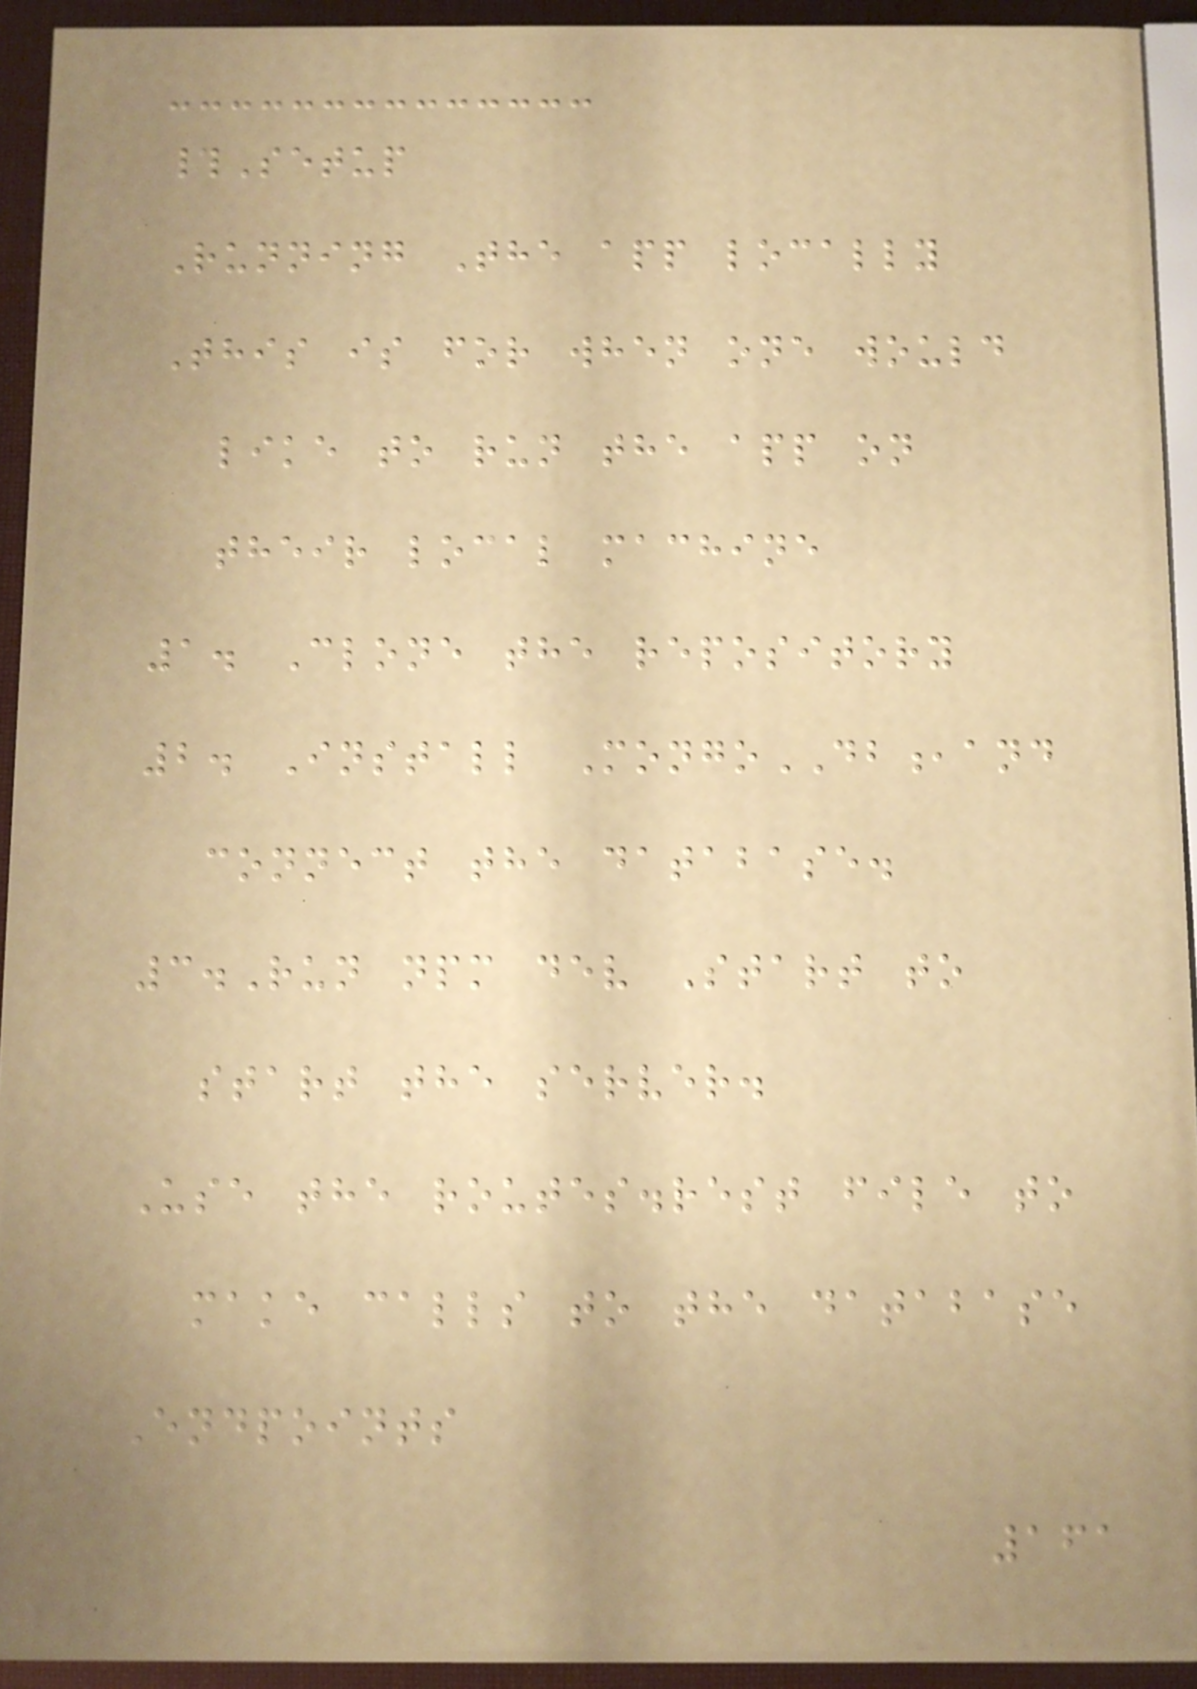#Setup
Running The app locally
This is for when one would
like to run the app on
their local machine
1. Clone the repository
2. Install MongoDB,and
connect the database.
3.Run npm dev Start to
start the server.
Use the routes.rest file to
make calls to the database
Endpoints
161
